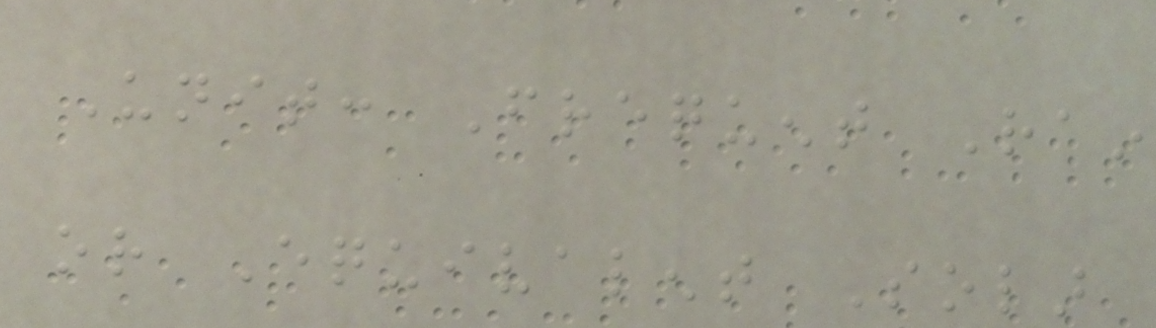Unit: Frequent Rain
or Equivalent Solar
